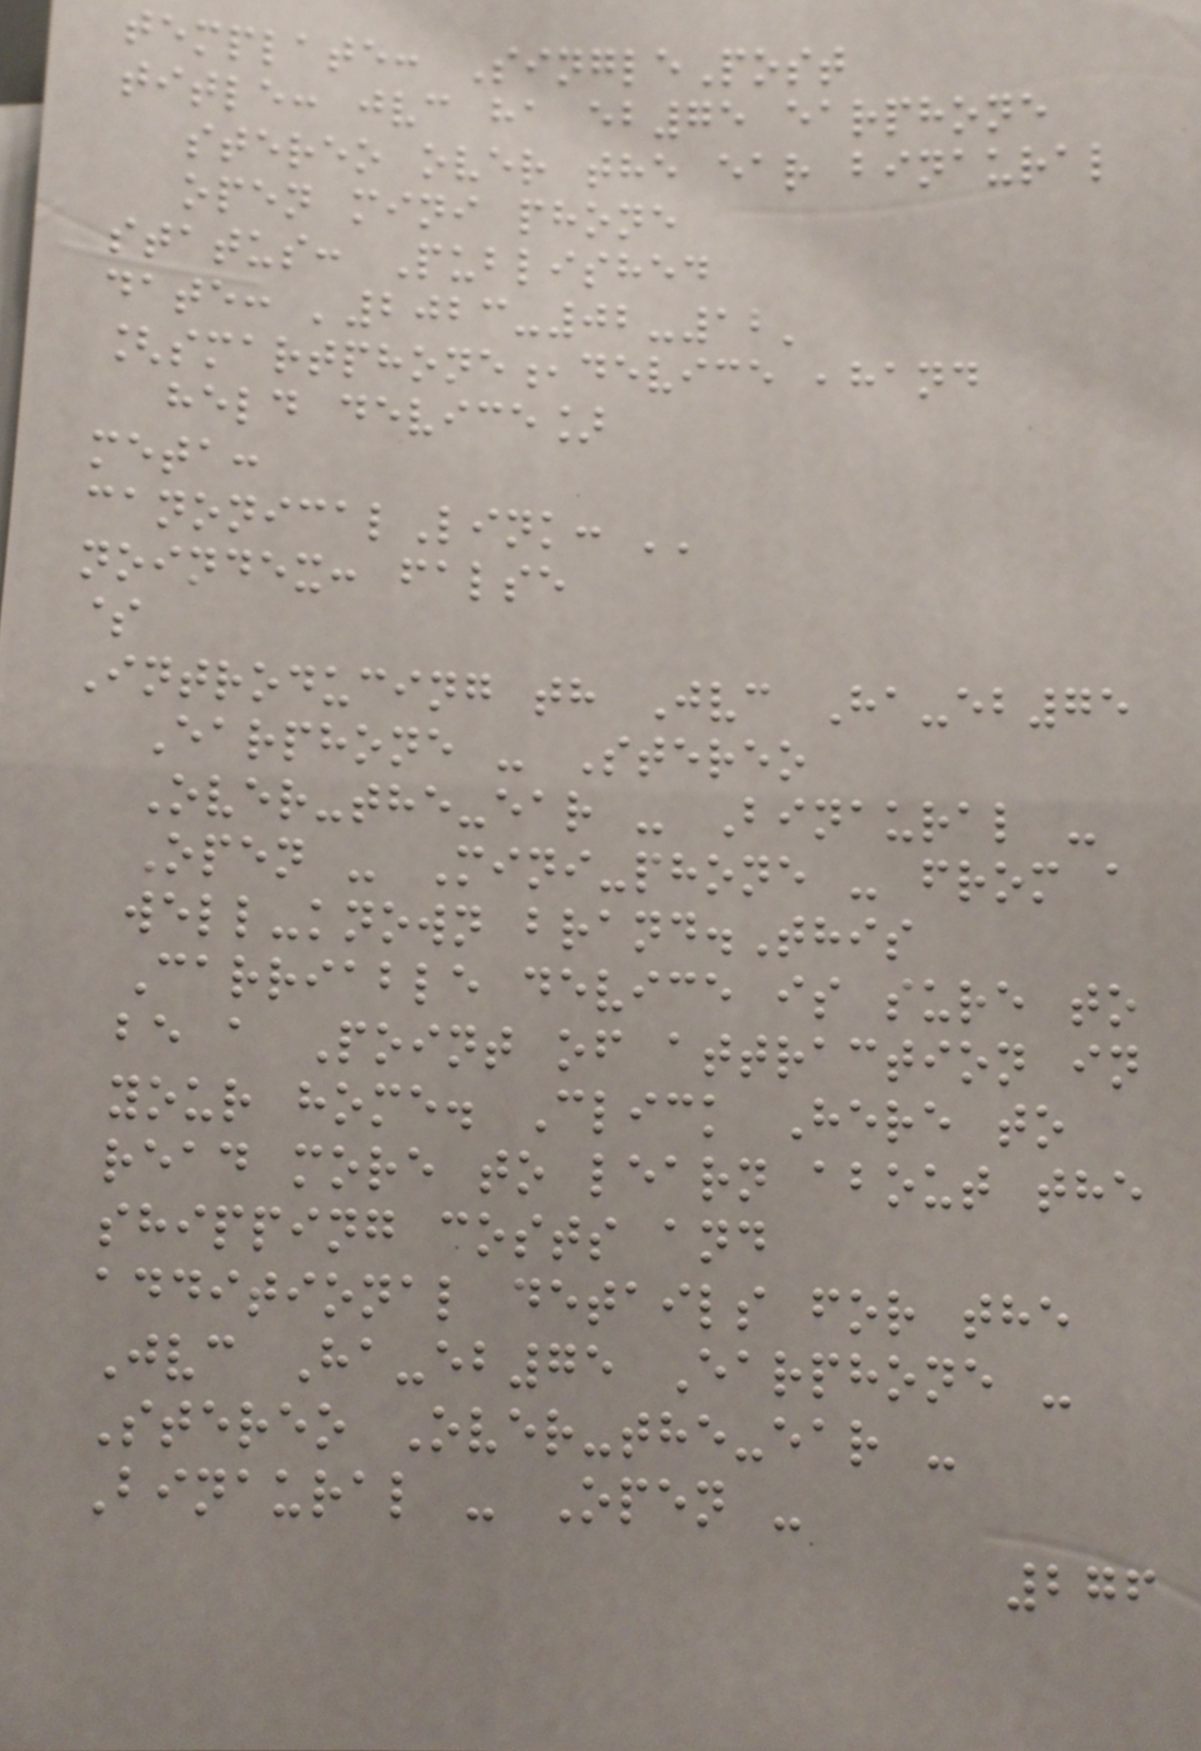template: SinglePost
title: jvc ha eb75 earphone
stereo over the ear binaural
open mini phone
status: Published
date: '2023-02-12'
[smartphone,device ,hand
held device]
meta:
canonicalLink: ''
noindex: false
$
Introducing th Jvc Ha-eb75
Earphone - Stereo
Over-the-ear - Binaural -
Open - Mini-phone - from a
well-known brand.This
Carriable device is sure to
be a Point of attraction in
your home. Click Here to
read more to learn about the
shipping costs and
additional details for the
Jvc Ha-eb75 Earphone -
Stereo Over-the-ear -
Binaural - Open -
276
